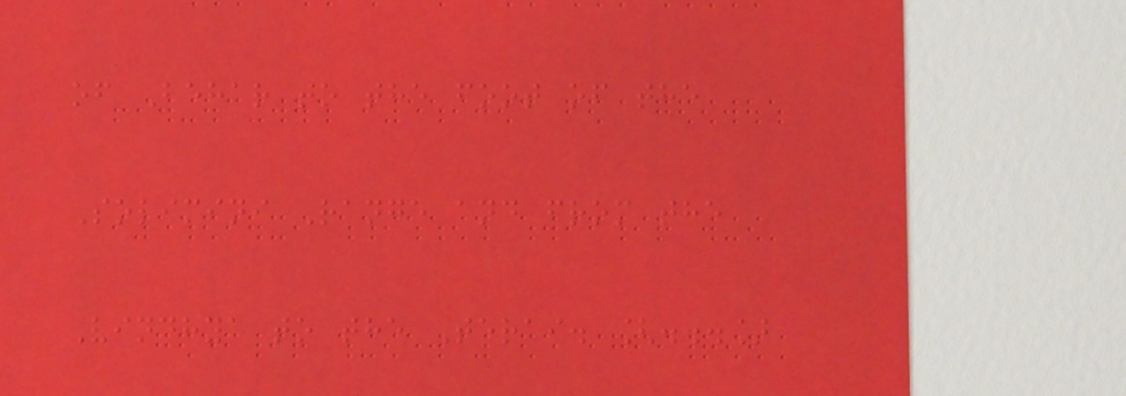of Behar to the foot of the
Solimini Range and from the
Vindhya to the Terai. [...]
